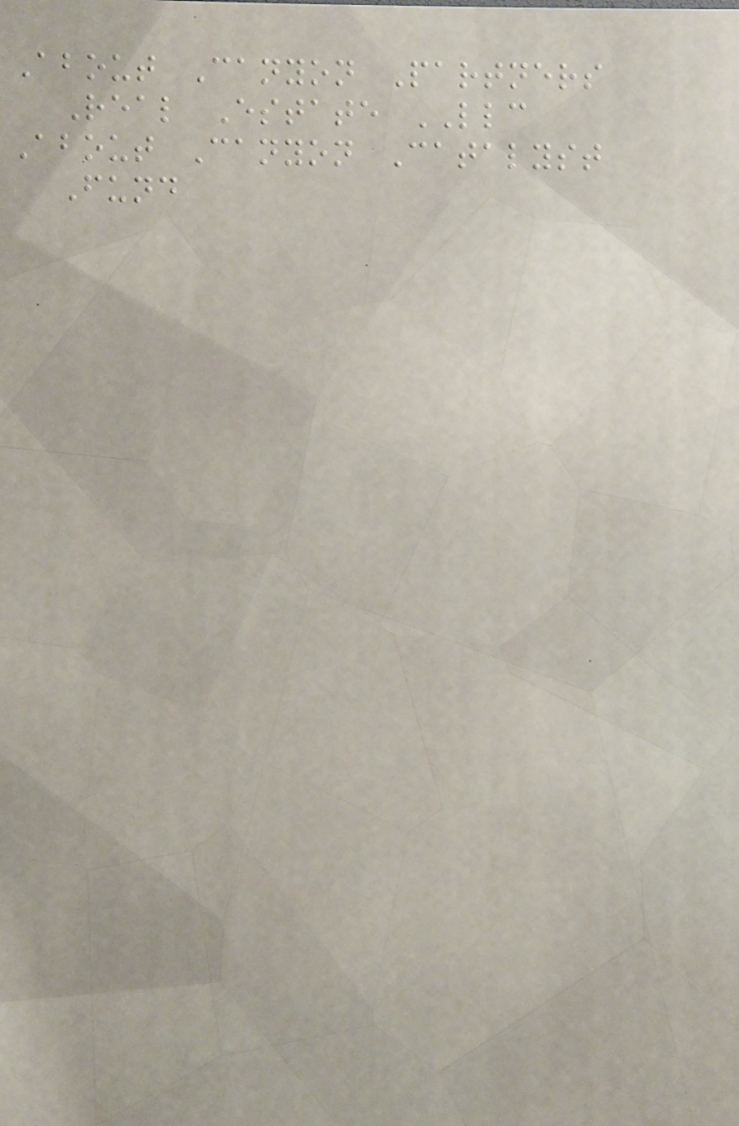About Canyon Partners
Real Estate LLC
About Canyon Catalyst
Fund
